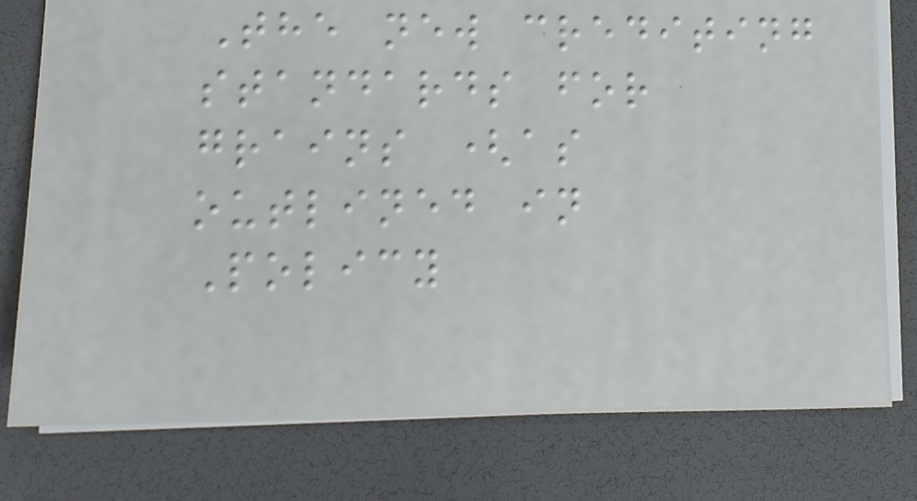The new crediting
standards for
grains (as
outlined in
Policy
